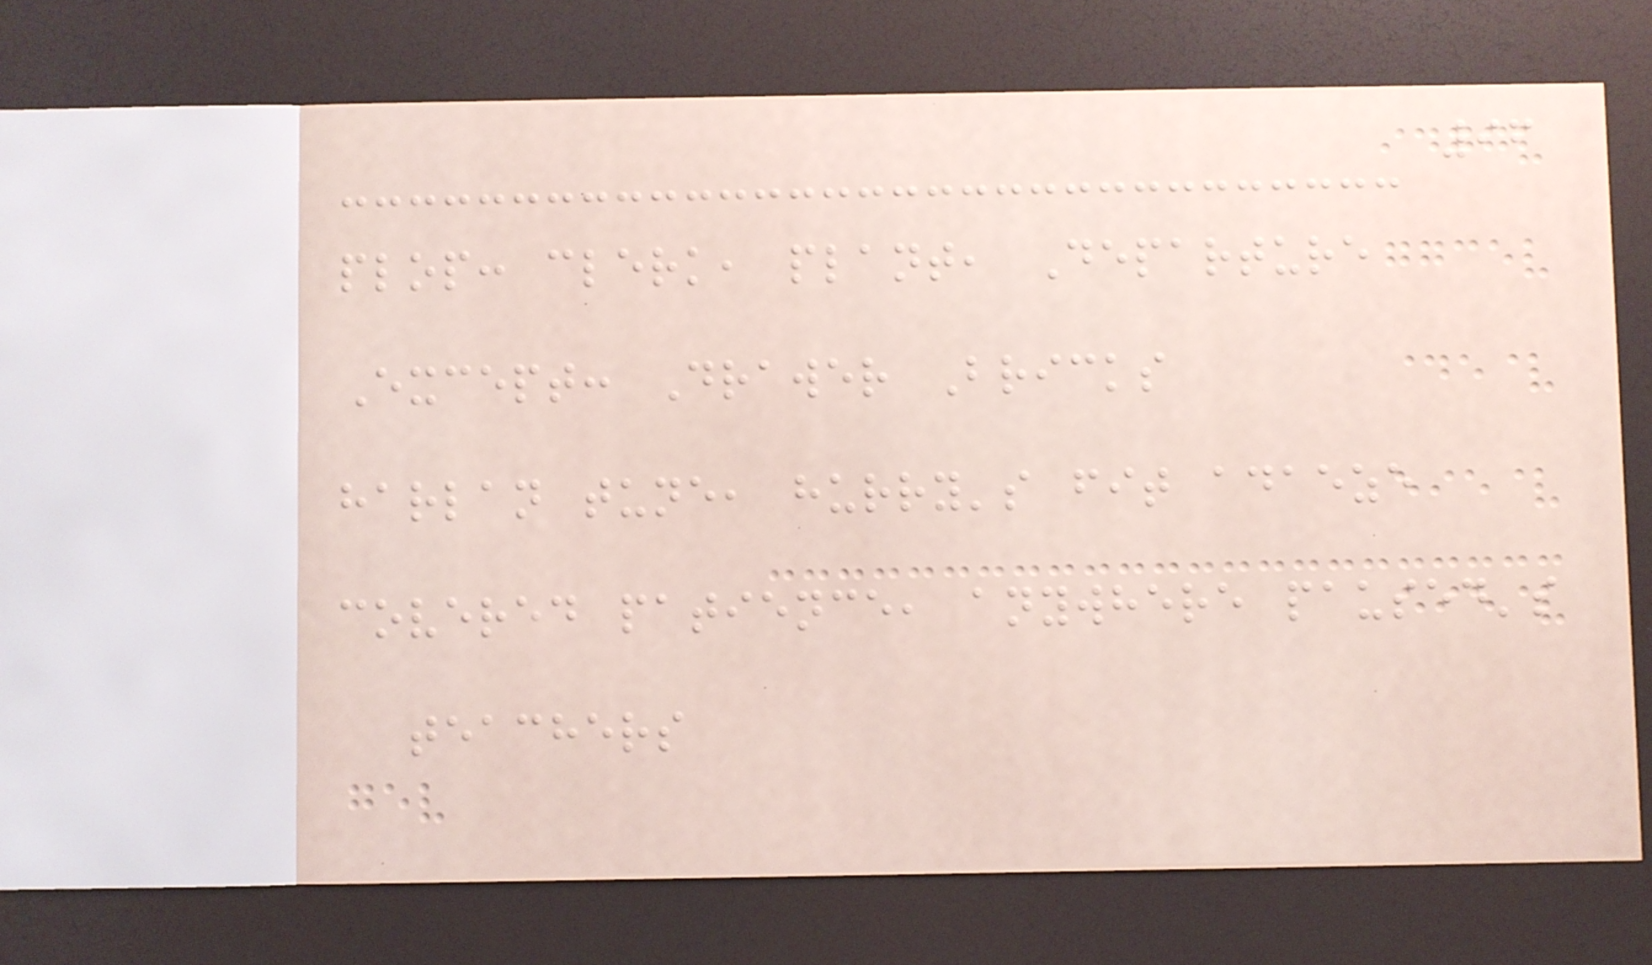96
plop: clerk, plant, Departure
Except: Drawer Bricks
harlan tune, hurry's fit adaeze
covered patience, anywhere paused's
teachers
